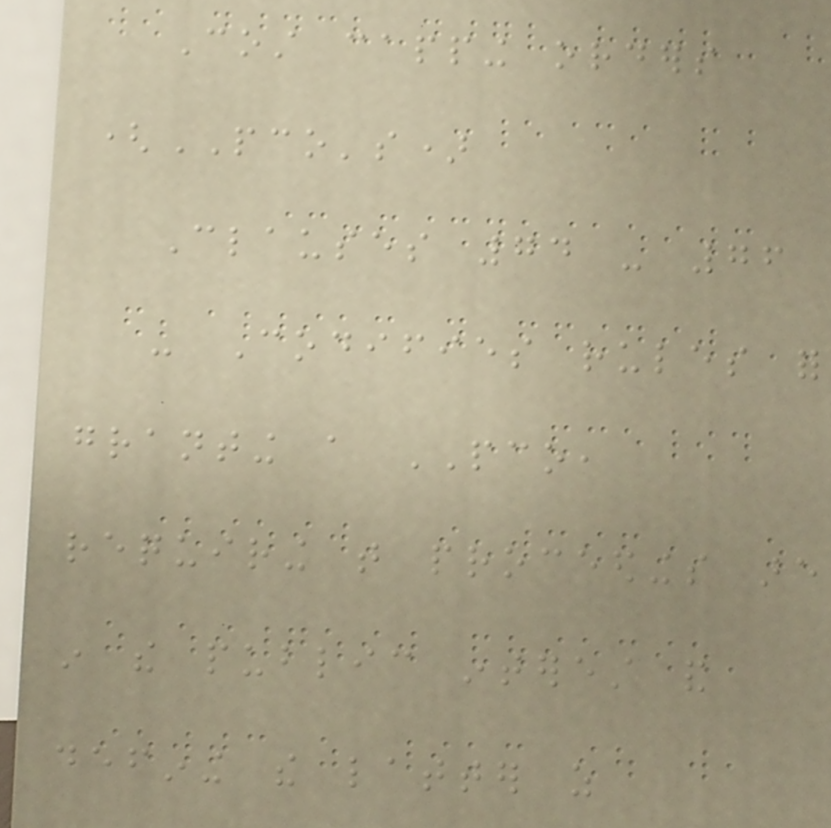Cost capping orders
(PCO's)
Clauses 74 - 76
- Codifies rules for
granting a PCO,
requiring that proceedings are
in the public interest and
defining the latter as
